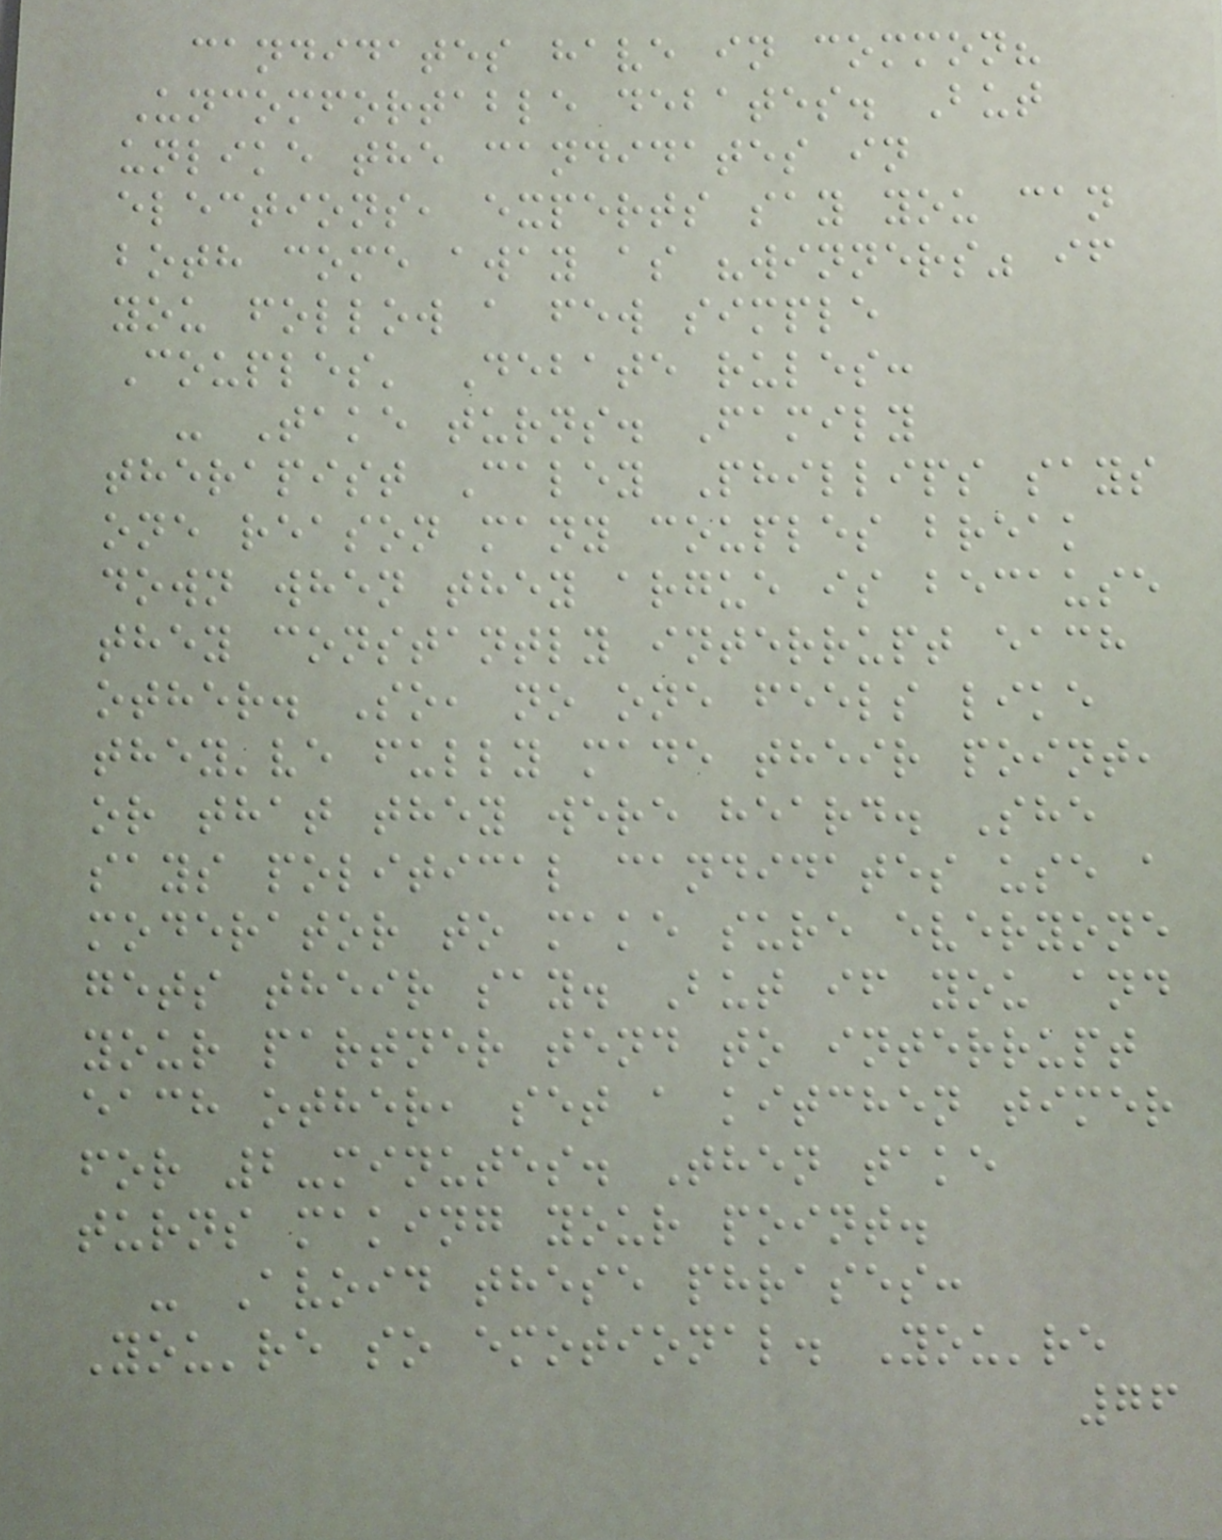candidates have in common?
Uncomfortable debates. But
unlike the candidates in
elections, experts say you can
both come away as "winners" if
you follow a few simple
Couples' Debate rules:
- Take turns. Family
therapist Caley Phillips says
one reason many couples break
down when they argue is because
they constantly interrupt each
other. So, no one feels like
they've fully made their point,
or that they were heard. She
says political candidates use a
moderator to make sure everyone
gets their say. But if you and
your partner tend to interrupt
each other, set a kitchen timer
for 2-minutes. Then take
turns making your point.
- Avoid these phrases:
You're so emotional. You're
76
